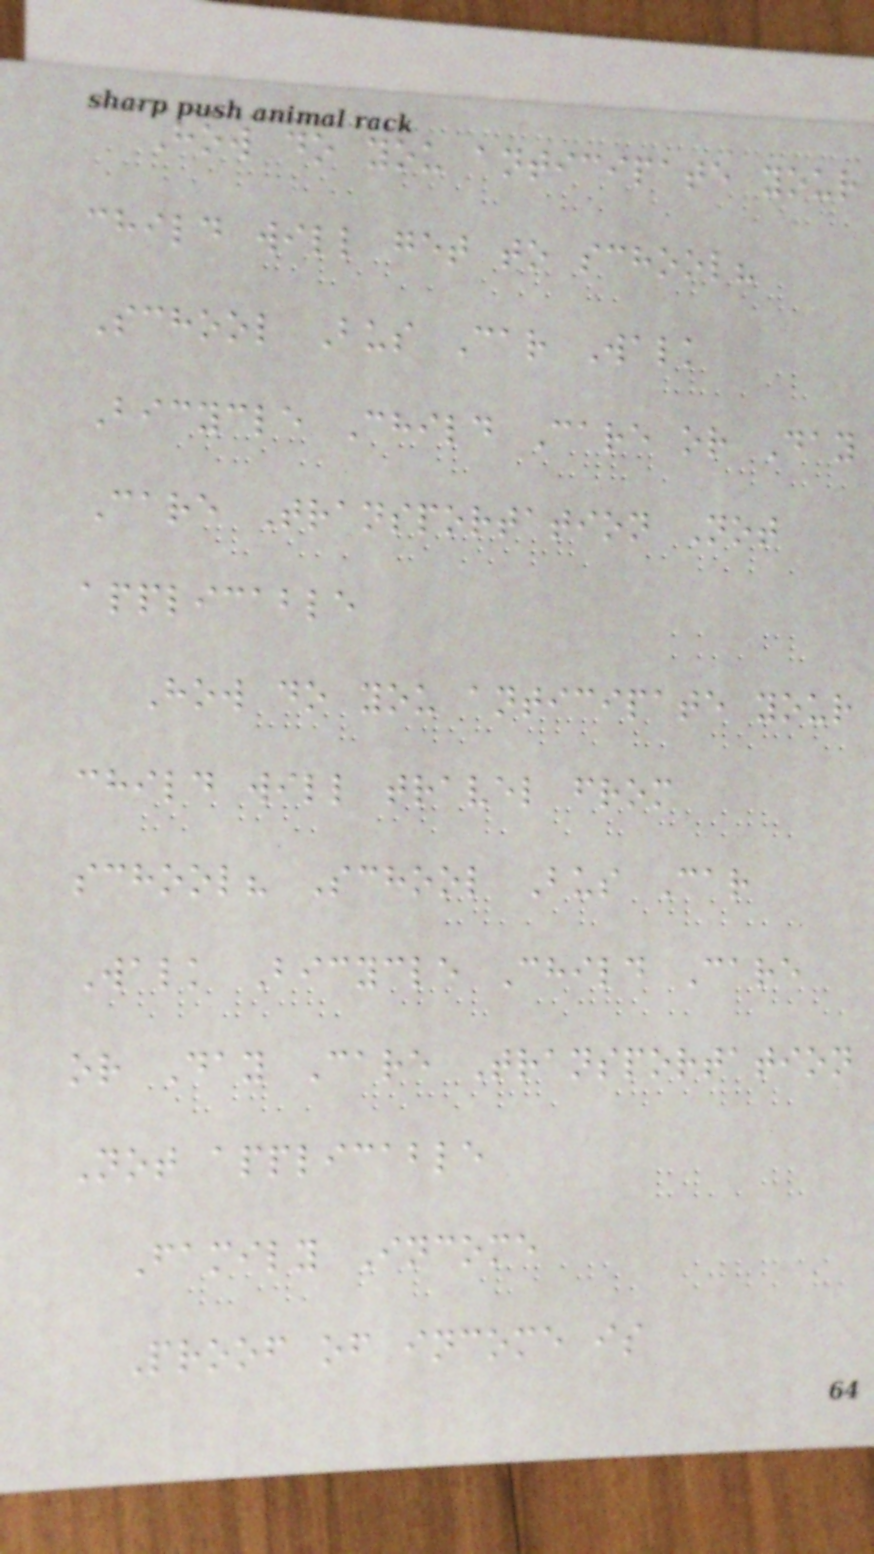How do you anticipate your
child will get to school?
School Bus Car Walk
Bicycle Child Care or Day
Care Transportation Not
applicable
How do you anticipate your
child will travel from
school? School Bus Car
Walk Bicycle Child Care
or Day Care Transportation
Not applicable
Family Income
Proof of income is
